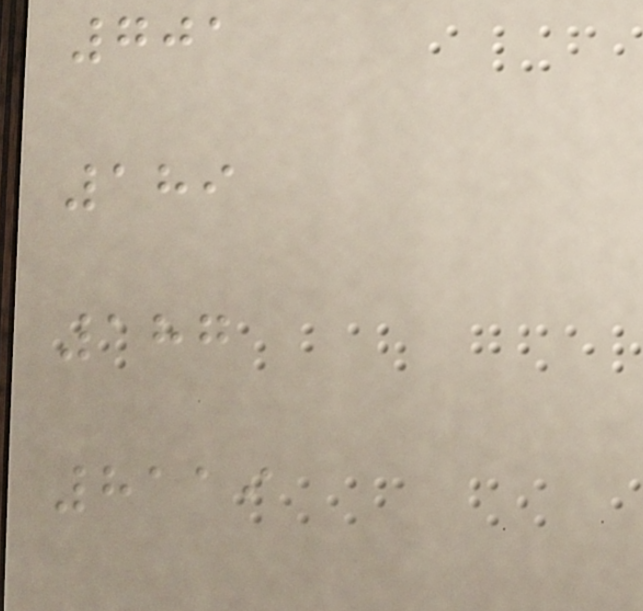701
189
187
8119
